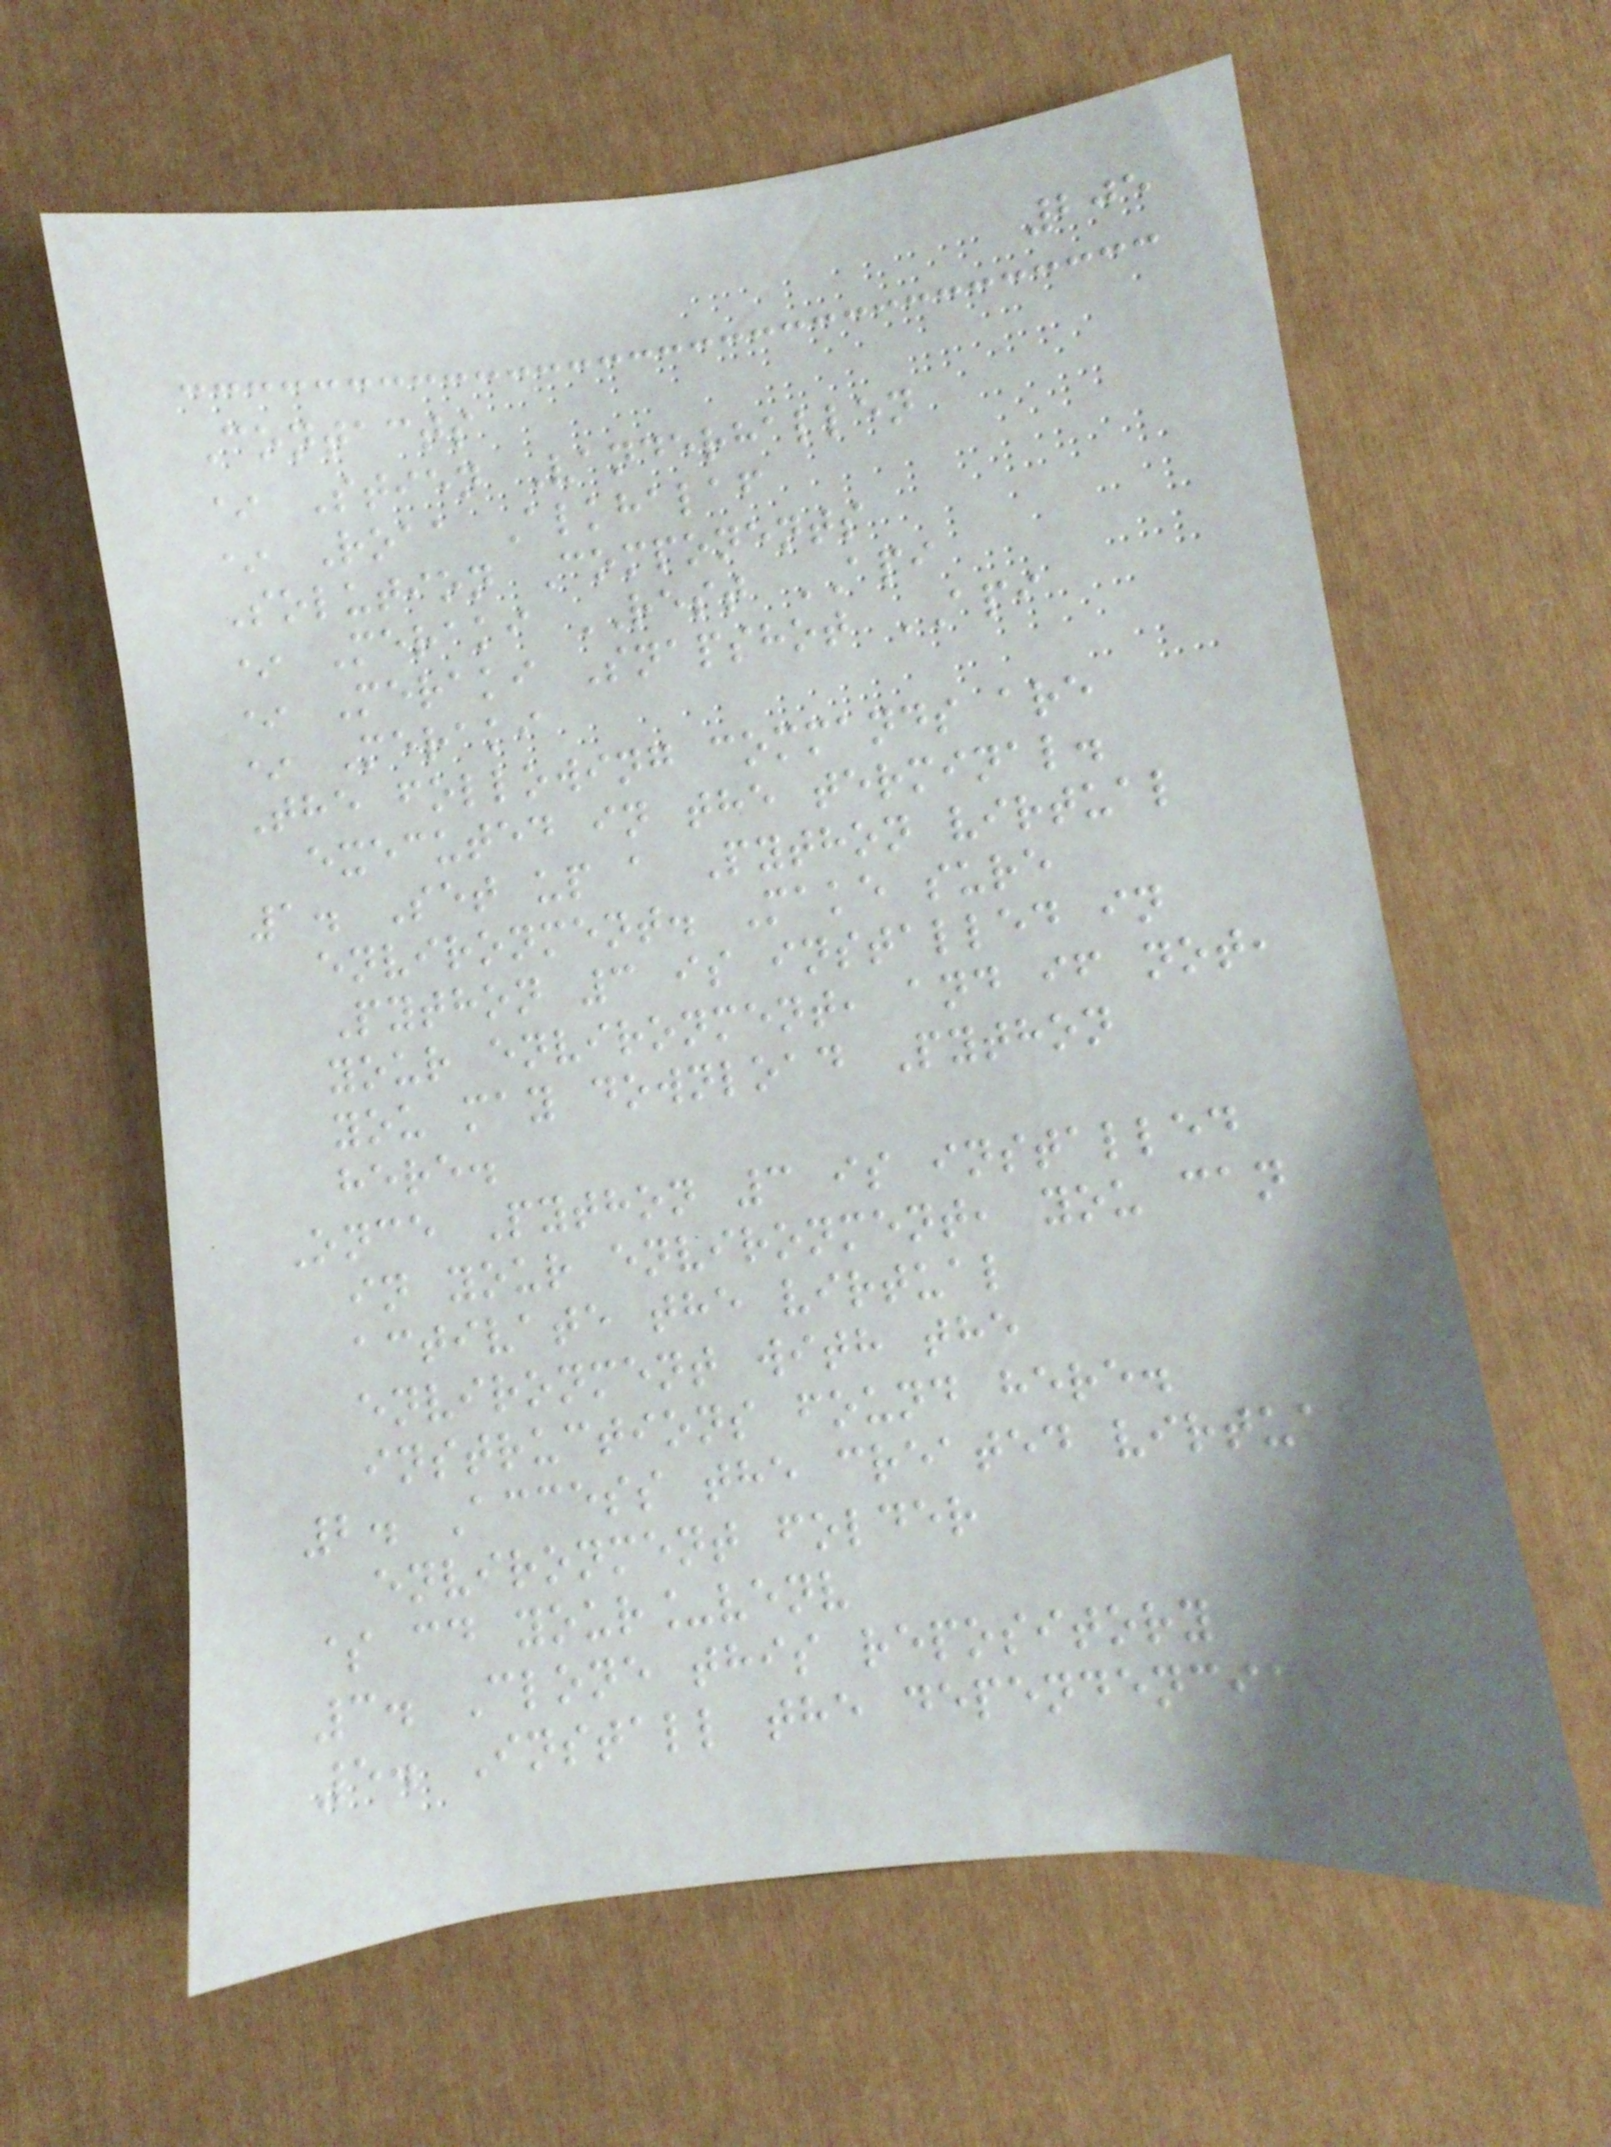205
Contacts
* Stien Vanderhallen
* Roaa Alkhalaf
Solution Components
* Meraki REST API
* Meraki Snapshot API
* Meraki
The following commands are
executed in the terminal.
1. Set up a Python virtual
environment. Make sure
Python 3 is installed in
your environment, and if not,
you may download Python
here.
Once Python 3 is installed
in your environment, you can
activate the virtual
environment with the
instructions found here.
2. Access the created virtual
environment folder
$ cd your_venv
3. Clone this repository
5. Install the dependencies:
